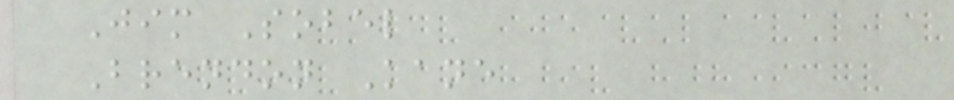Jim Sobel
Brendon Kane
